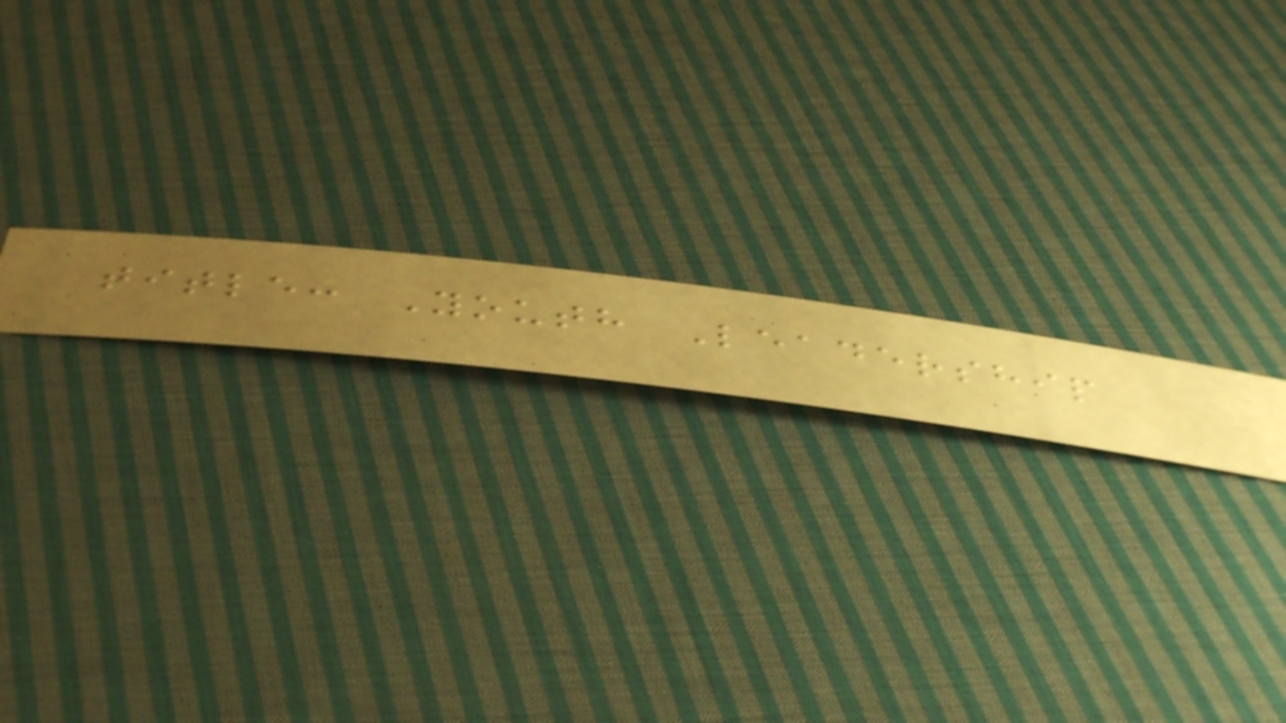title: Youth Leadership
